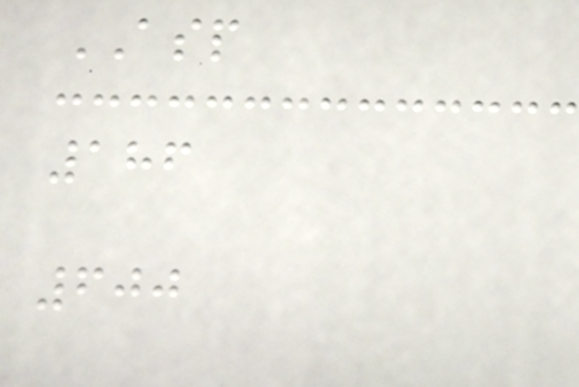ASP
186
600
